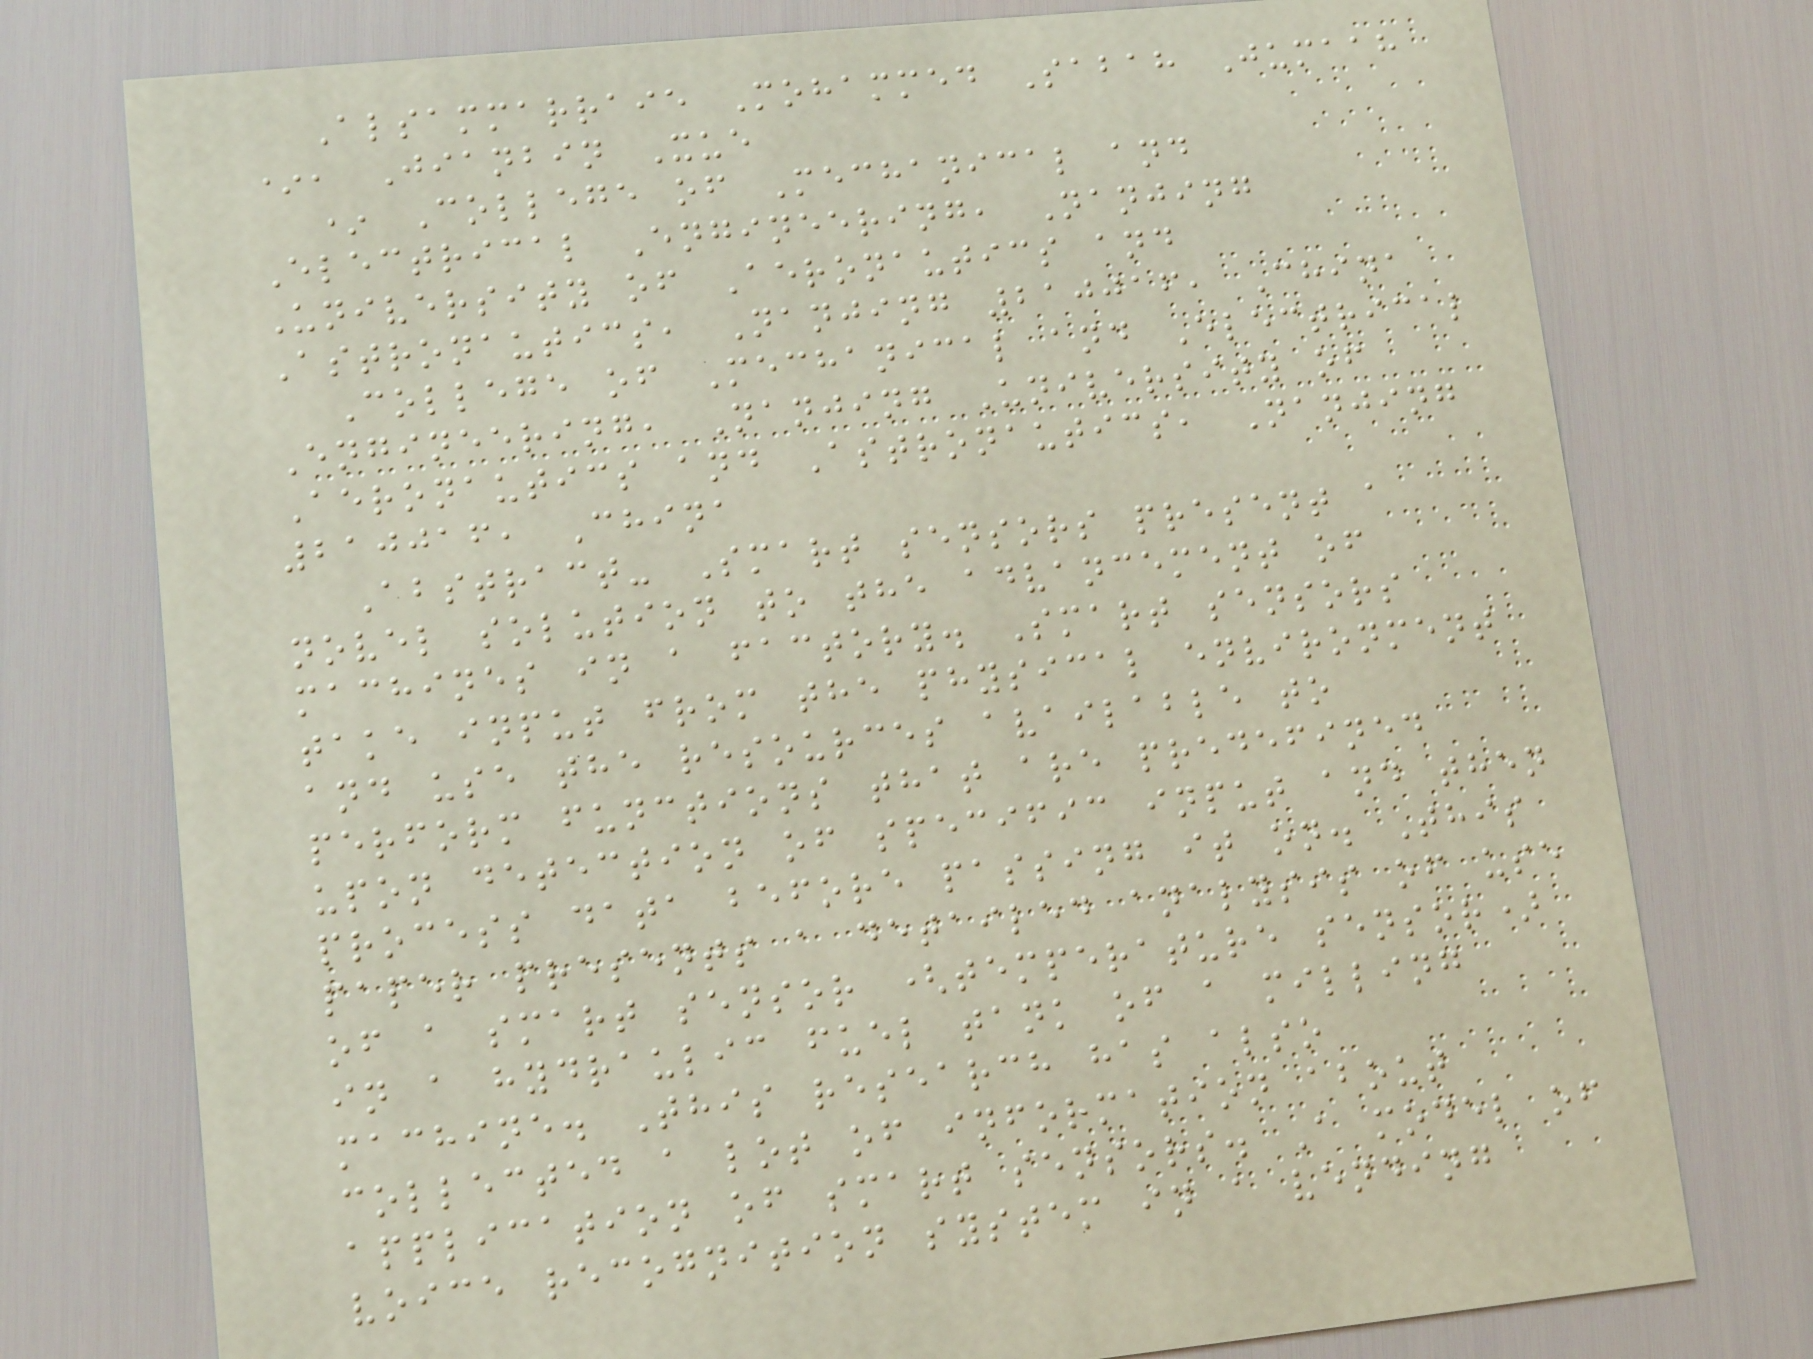Alsammarraie Mohammed Sabah Jumaah
*, Jianbin Xue
* College of Mechanical and
Electrical Engineering, Nanjing
University of Aeronautics and
Astronautics, Nanjing 210016, China
College of Mechanical and Electrical
Engineering, Nanjing University of
Aeronautics and Astronautics, Nanjing
210016, China
Abstract- Smart sensors present a
novel solution to the advancement of
machines in a factory. Smart sensors
take input from the physical environment
and use the resources available to
perform functions that are predefined
upon detection of specific input and then
process data before passing it on. This
paper presents a detailed analysis of use
of a smart sensor (temperature sensor)
in a hydraulic fuel tank of a milling
machine. This research has also
collected a lot of information about
application of smart sensors. A model of
voice recognition system in a vending
